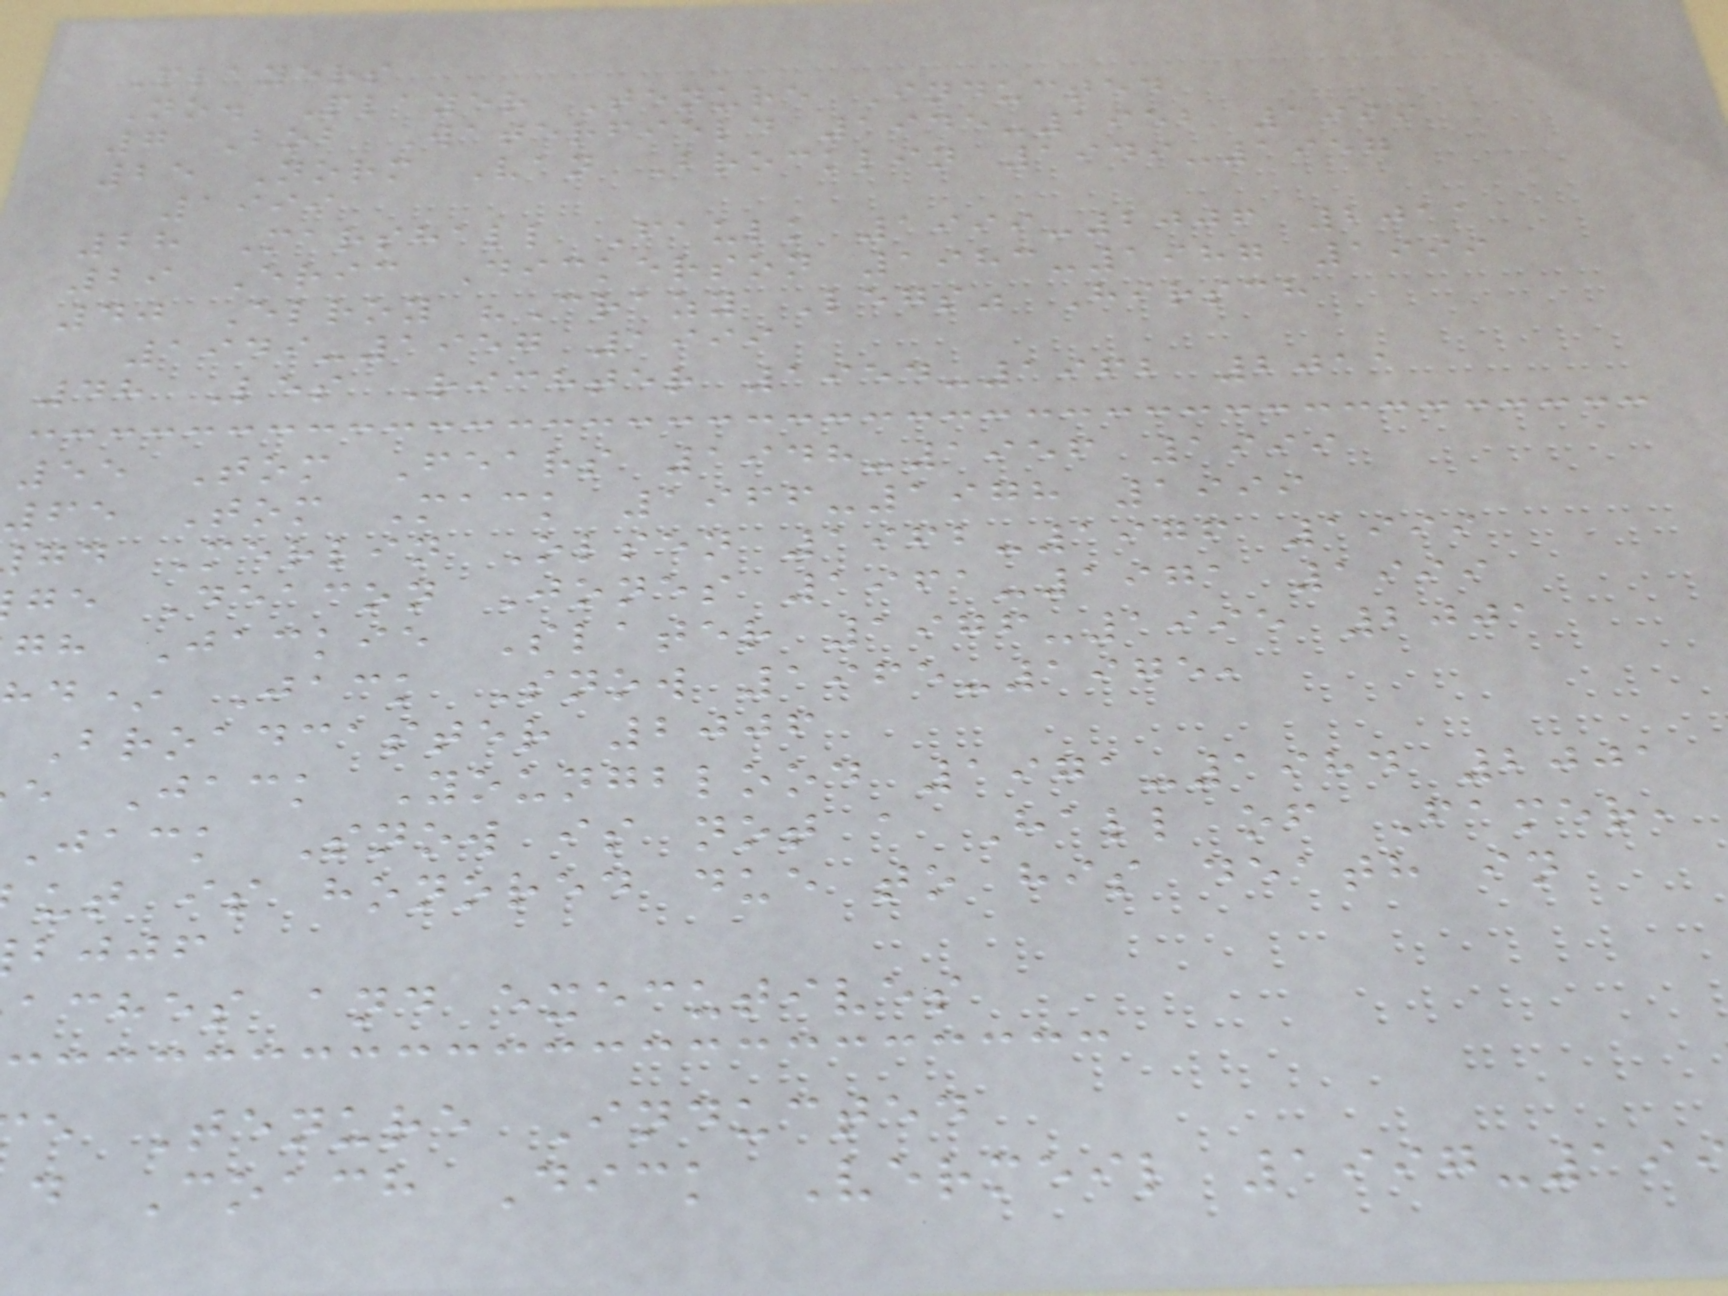Players
No. Player Tenure Inducted
7 Bob Waterfield 1945-1952 1999
25 Norm Van Brocklin 1949-1957
1999
28 Marshall Faulk 1999-2006 2011
29 Eric Dickerson 1983-1987 1999
40 Elroy "Crazy Legs" Hirsch
1949-1957 1999
48 Les Richter 1954-1962 2011
55 Tom Fears 1948-1956 1999
65 Tom Mack 1966-1978 1999
gd Merlin Olsen 1962-1976 1999
ge Deacon Jones 1961-1971 1999
gh Jackie Slater 1976-1995 2001
d* Jack Snow 1965-1975,
Broadcaster 2006
e Jack Youngblood 1971-1984 2001
Jack Snow is not a Hall of Famer,
ut is honored due to his death in
bjjf
aches and executives
e Tenure Inducted
d Coach Dick Vermeil 1997-19
